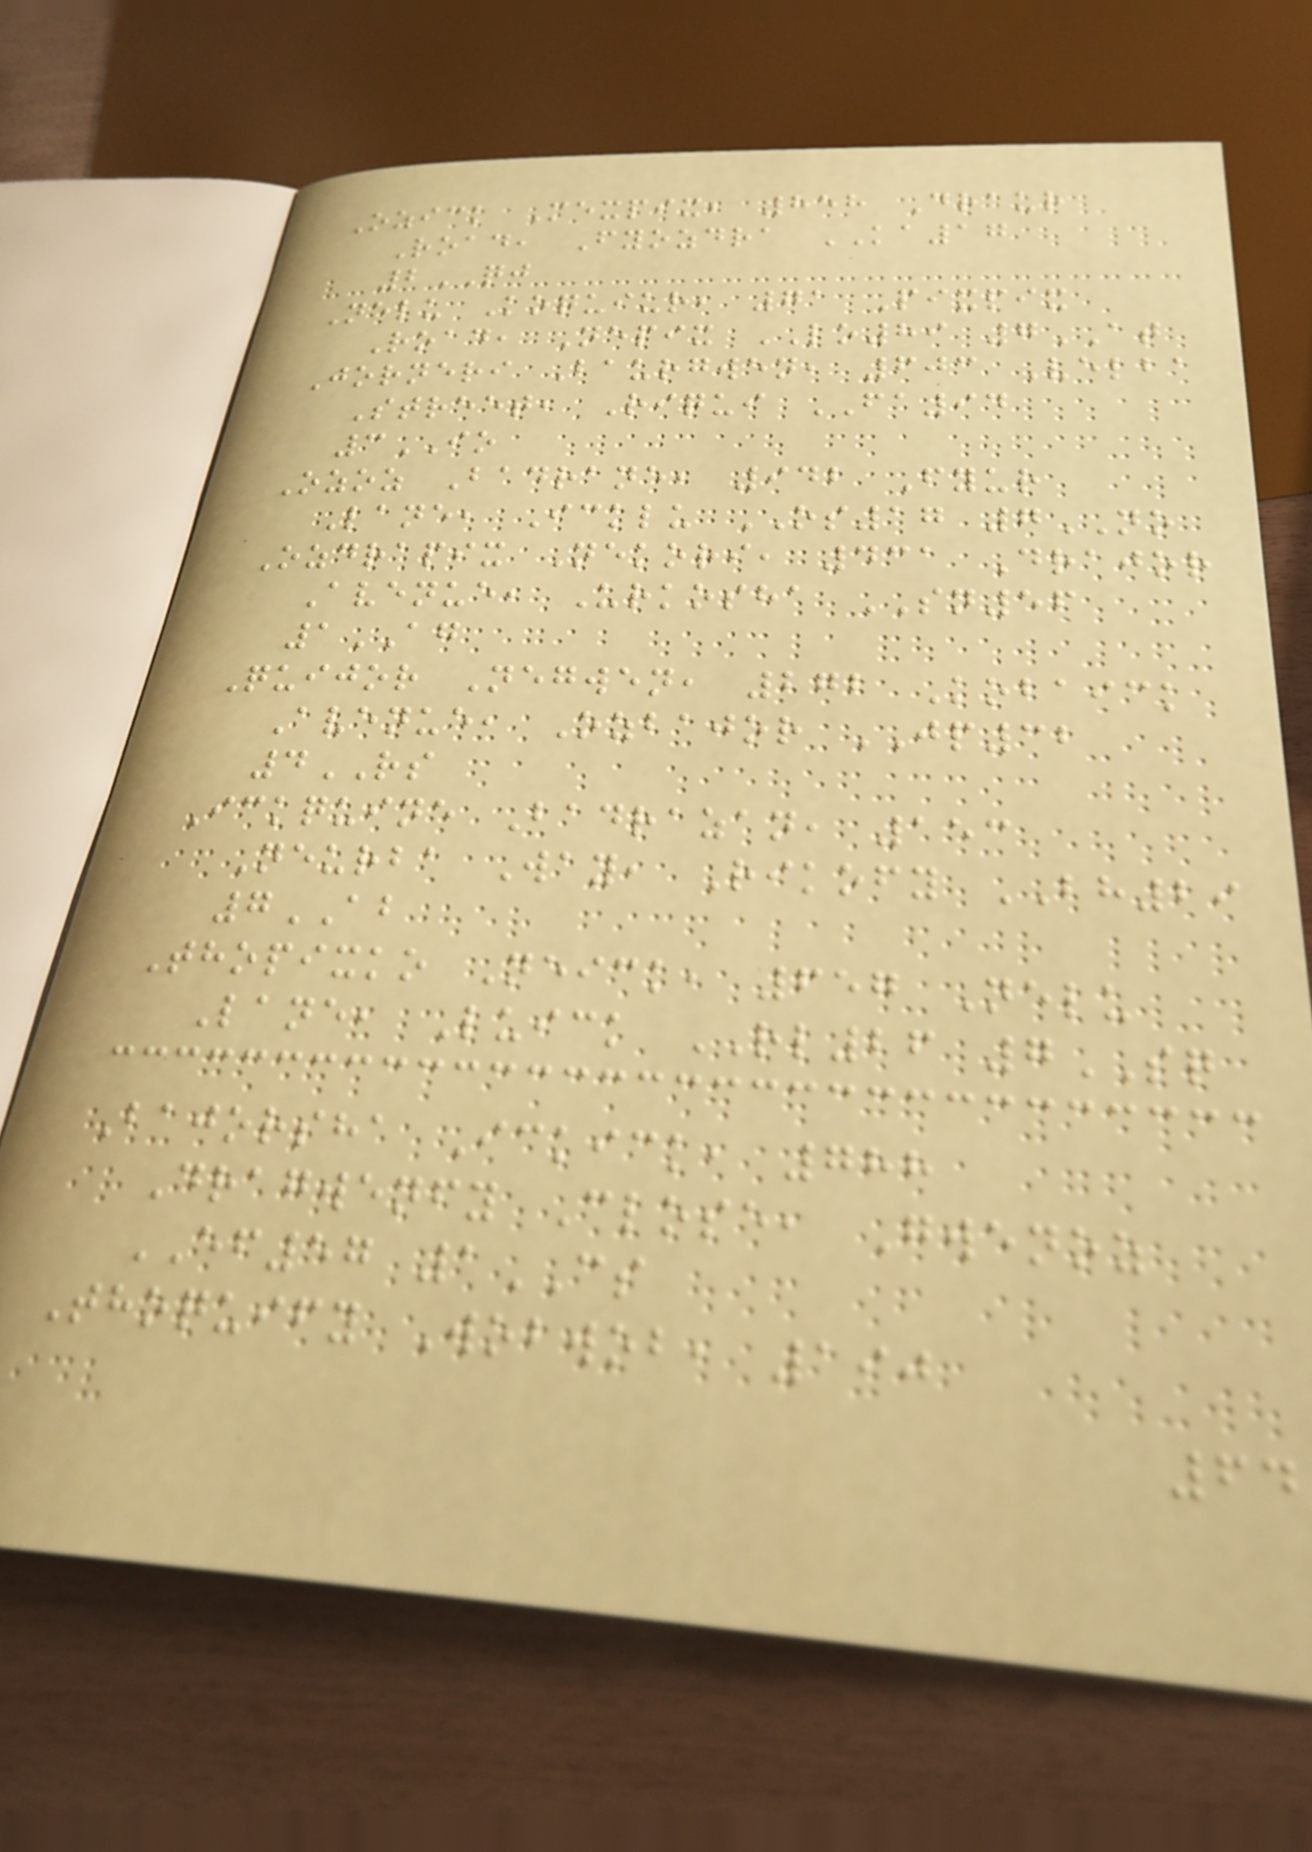Ozick Mexpix, 858 Draur
Road, Fyozdra KA17
2QJ
Nelu Koquiur, 71 Pixpix
Road, Nepix LO89 7AT
Jorneri Baurgwen, 603 Velba
Street, Riqui FA94
3IO
Ozoz Badrane, 942 Fyur
Lane, Icklu OS17 7NO
Ozdrapix Nekori, 431 Drajor
Avenue, Urkosha SN56
1AG
Quijor Negwen, 272 Kobaick
Avenue, Ozbajor JP32
4RS
Ickquine Badrazan, 153
Neurba Way, Rikofy BH29
7AB
Thopixko Neick, 657 Nelu
Lane, Luick RL26 7SQ
Bajorsha Ickick, 788
Dragwenfy Close, Gwenoz
EF57 1CS
Thoquify Wobwob, 190
64
